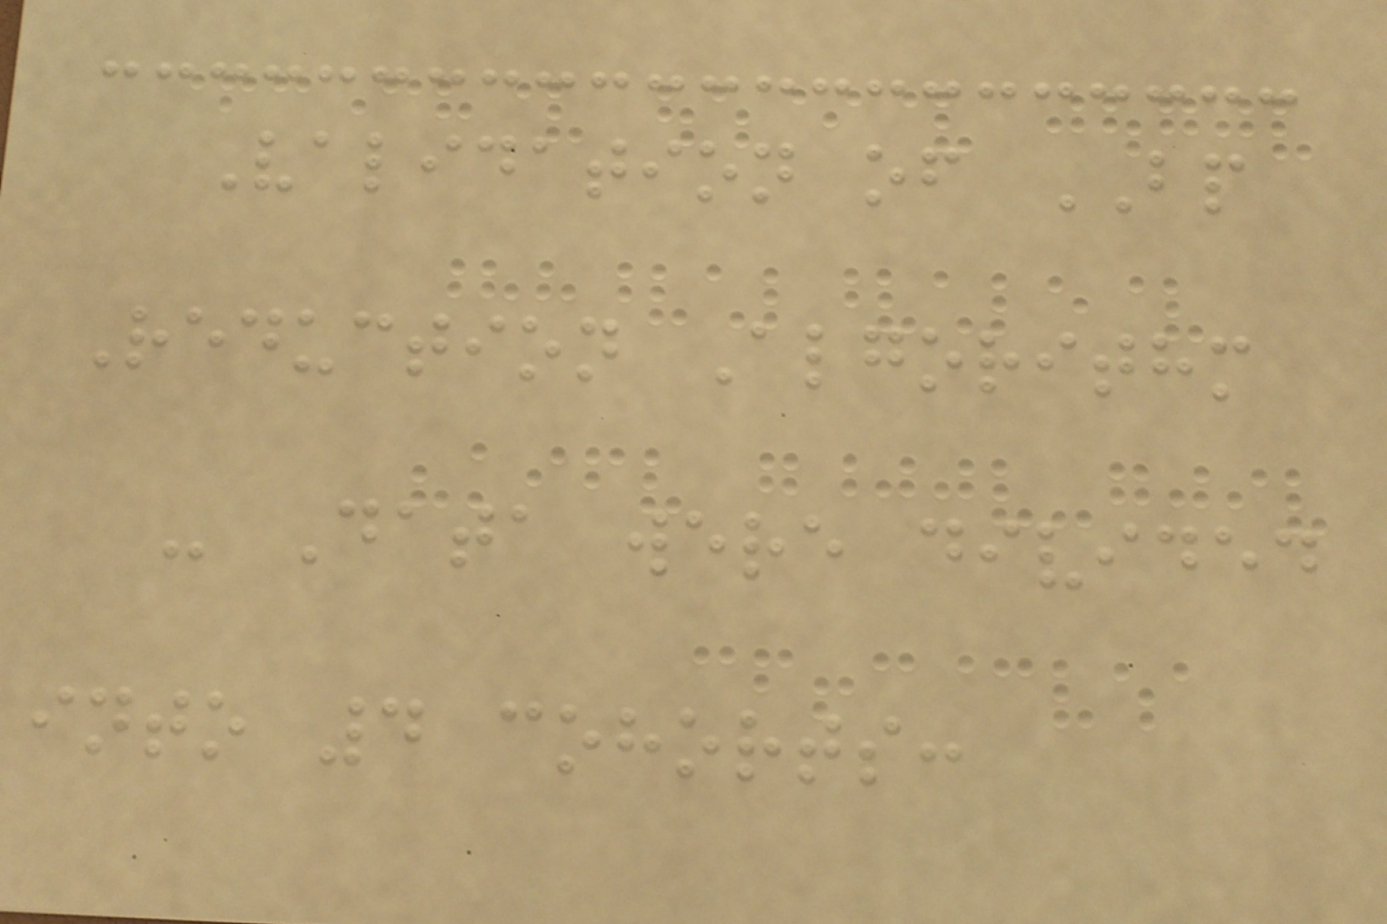Validation of BP
Reduction Algorithm
- Data were divided
into 4 cohorts:
